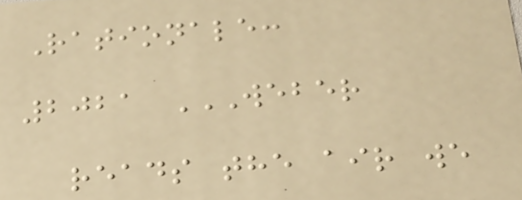Rationale:
2021 WEBER
READS THE AIR WE
